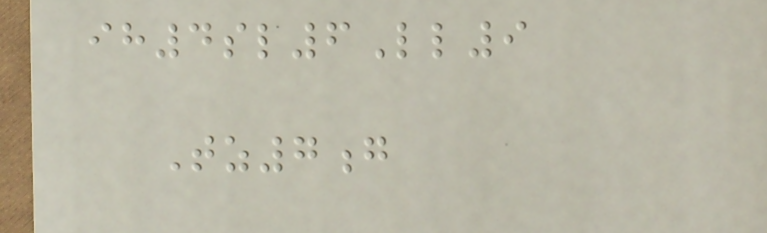ih4sl6Ll9
Tz7g
